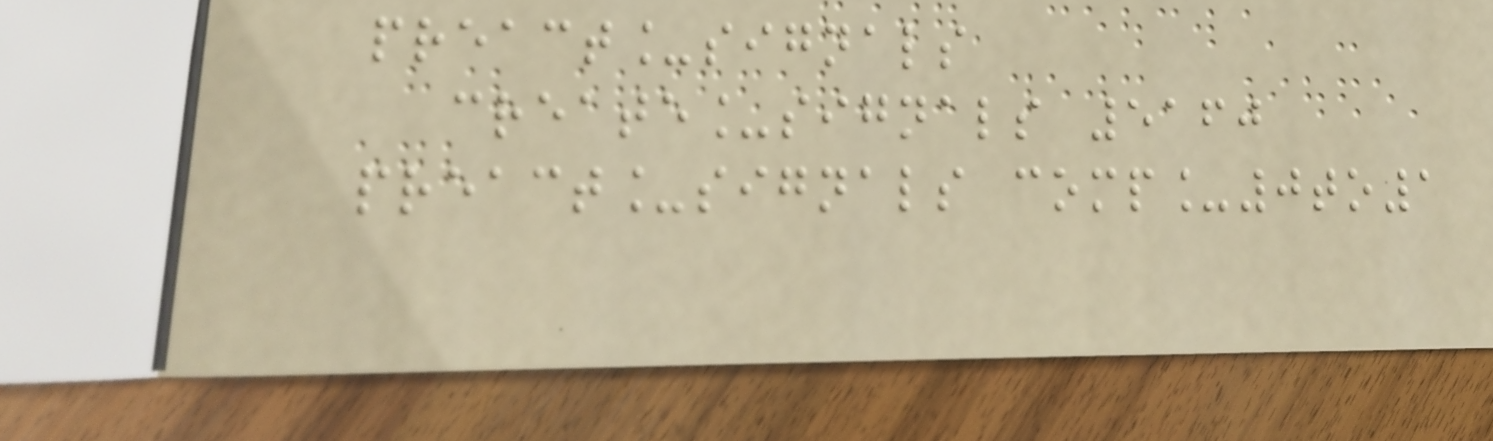preact_signals
create_signals 5160
preact_signals comp_0to1
